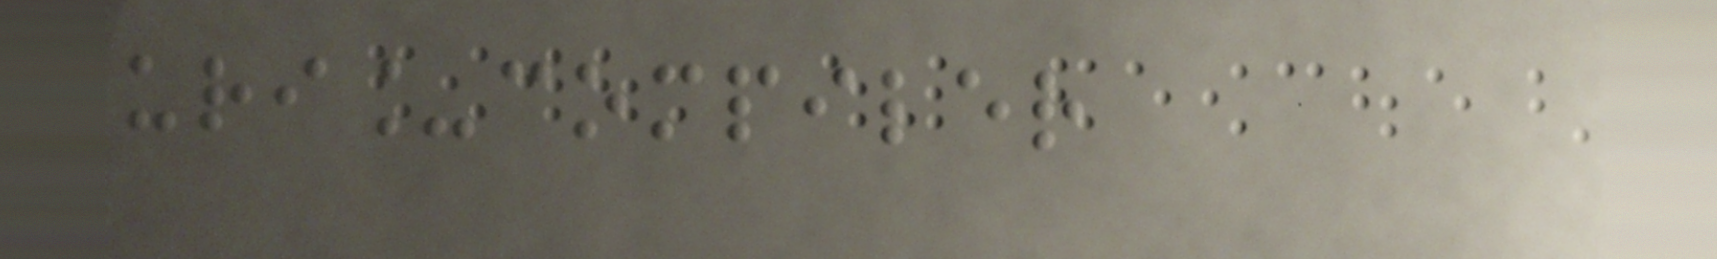uri_compiler
